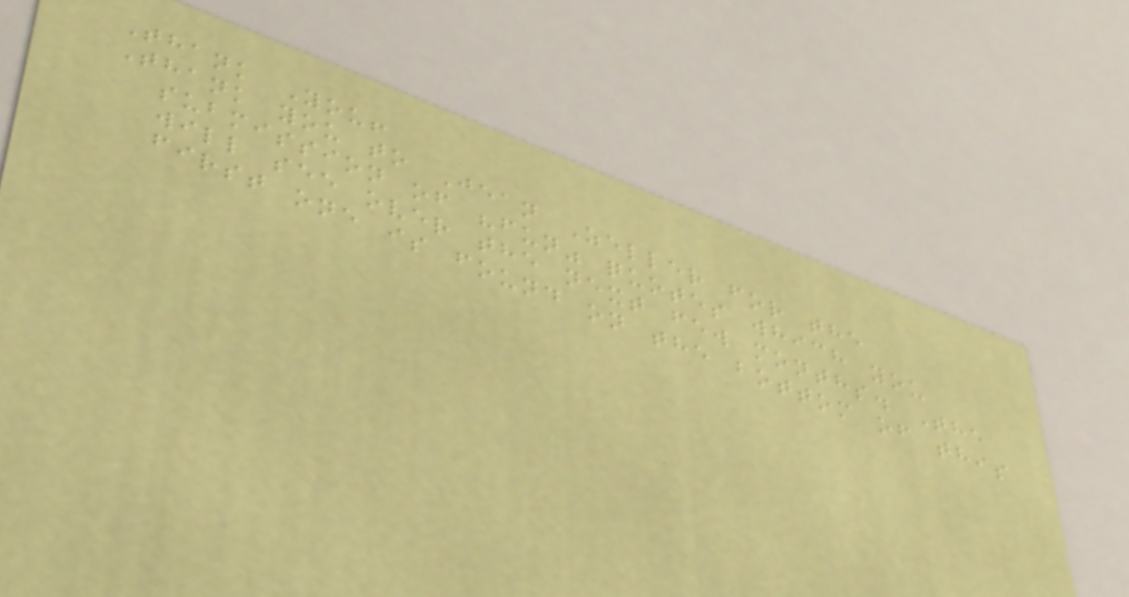Thank You!
Thank you to Jean Zeller for the
submission of "fun" quotes which you
will see over the next few months. The
first one is found on the bottom of this
